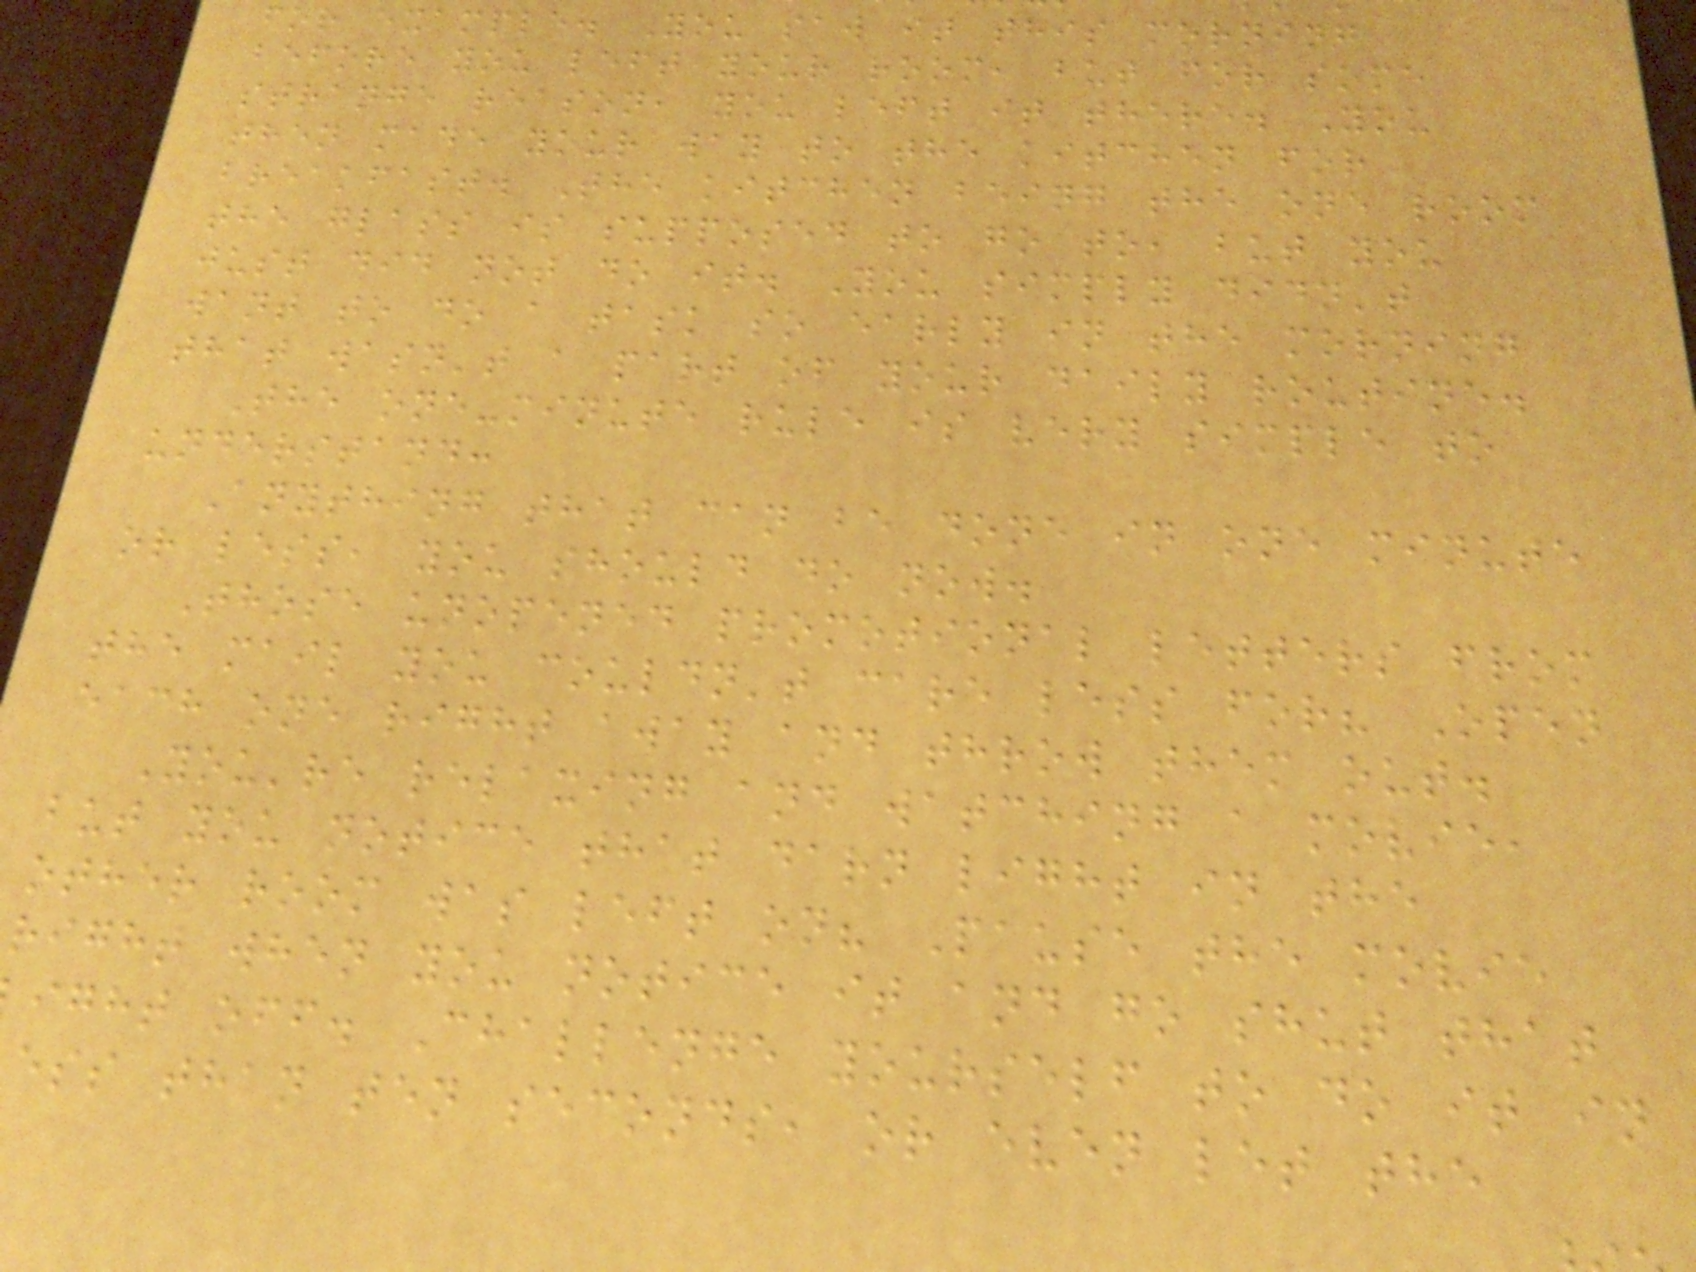for example. You saw it this morning
before you left your room, but for some
strange reason, you left it there. You
then made your way to the kitchen for
breakfast. The kitchen being the one room
the glass is supposed to go to, but you
just did not do it. You simply didn't
want to do a task so early in the morning
that wasn't a part of your daily routine.
The one-minute rule is very simple to
understand:
Anything that can be done in one minute
or less, you should do now.
Those unopened promotional letters from
the mail you couldn't care less for? Open
each one right away and throw them out.
You're relaxing and watching a movie,
but you notice that darn light in the
other room was left on? Pause the movie
right when you notice it and go shut that
ight off. Challenge yourself to do it in
ess than ten seconds, or even let the
